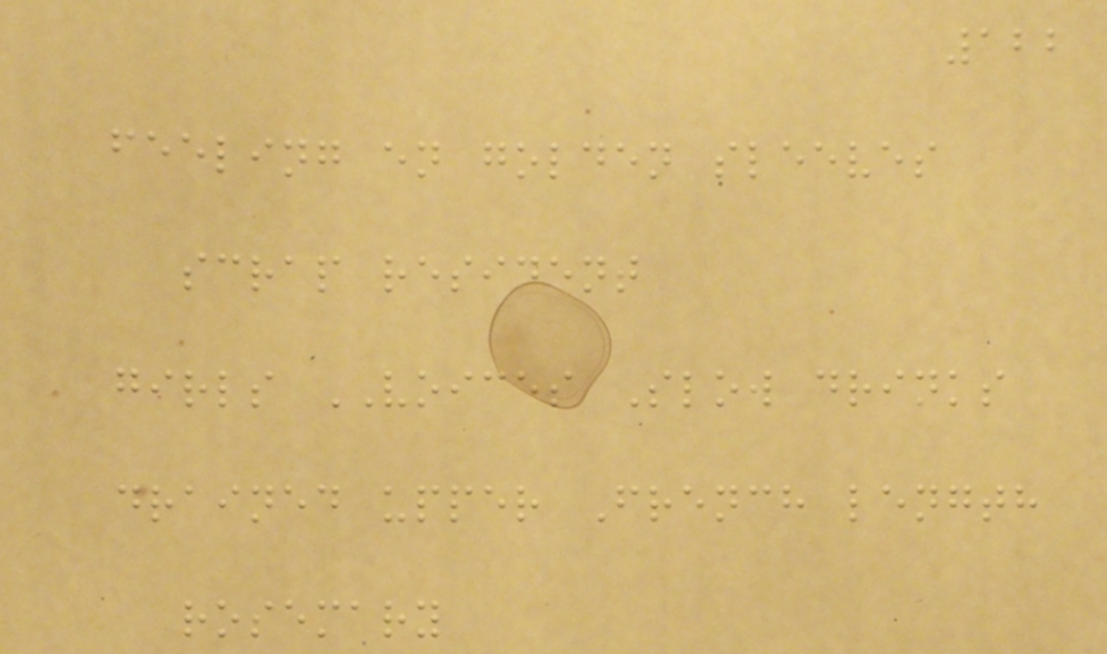122
feeling en golden sleeves
scrap resident
girls VOICES Slow drinks
drained upper French length
rosemary
